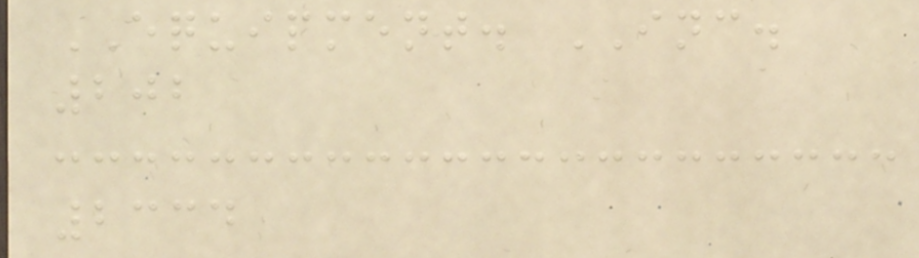EQUIPMENT. INC.
202
2334
